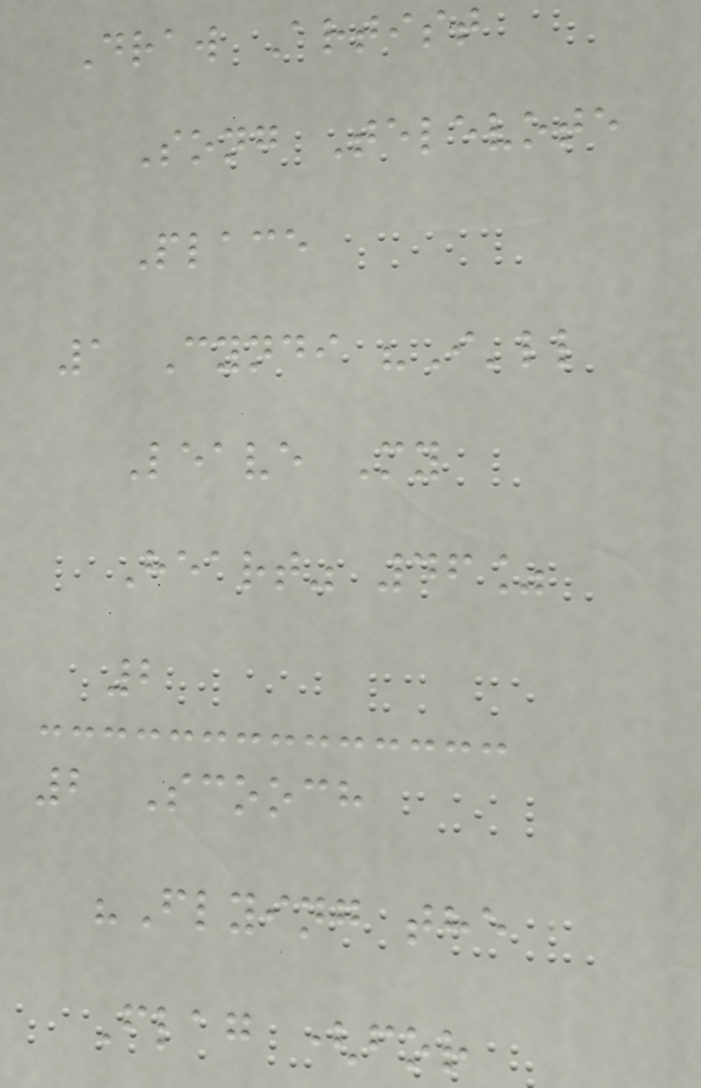Draw Artist
Song Televote
Place
1 Cyndi "I'll
Leave My
Heart" 46%
2
2 Scooch
"Flying the
Flag (for
